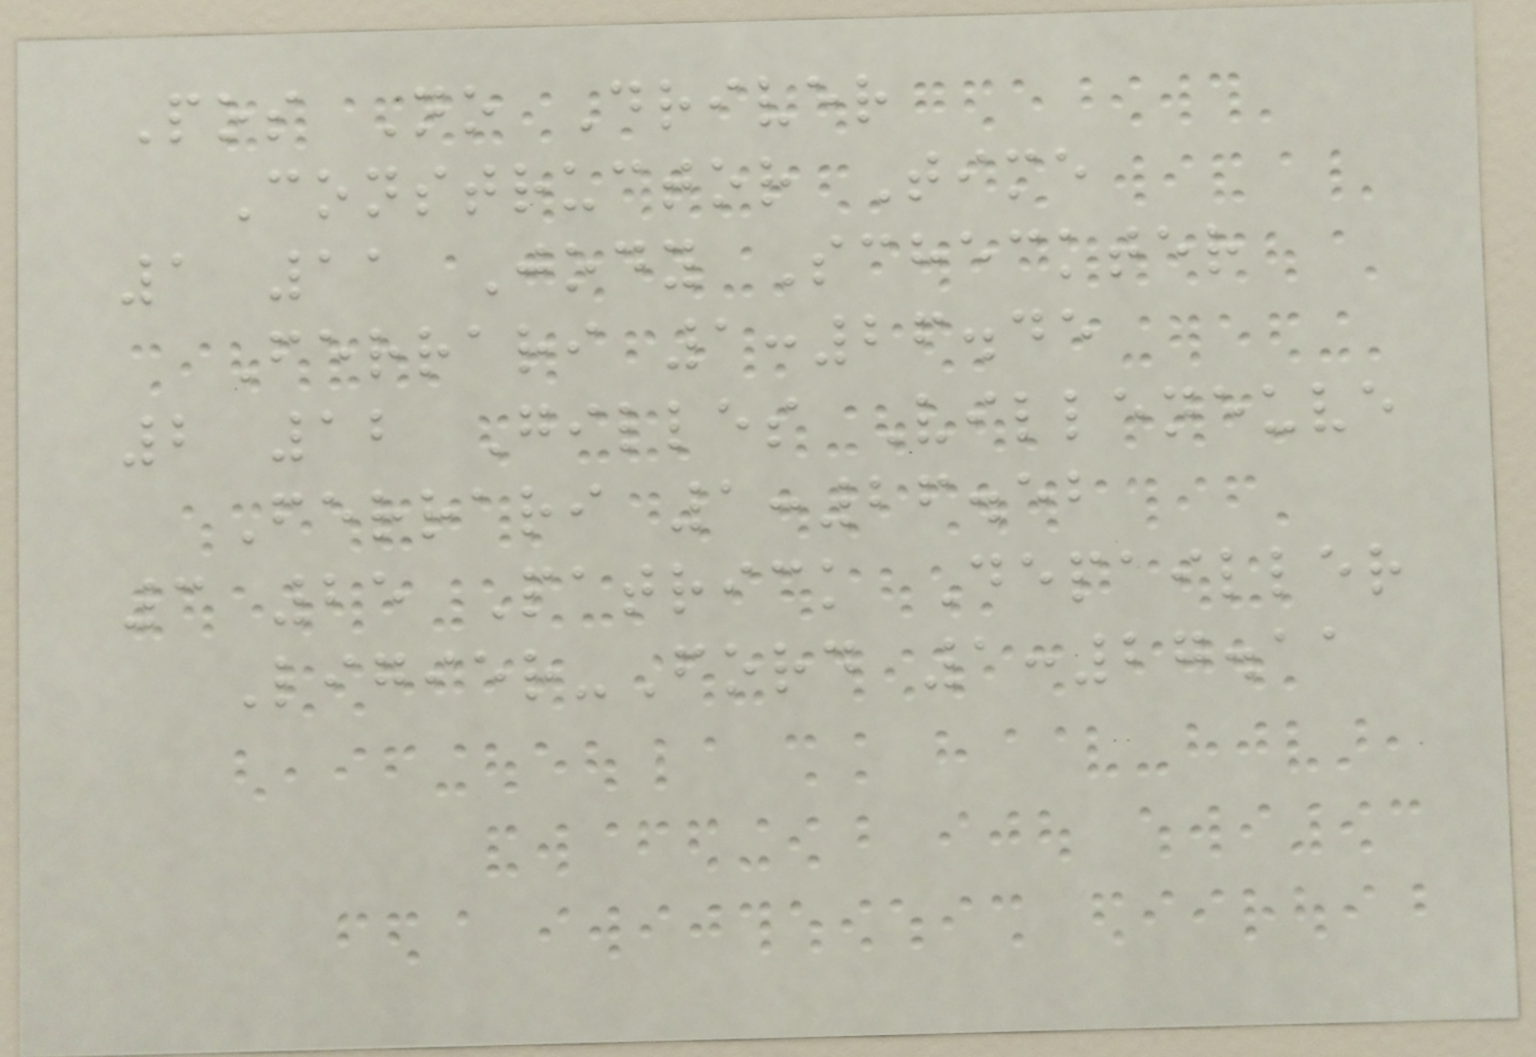Pos No Driver
Constructor Time
1 11 Jody Scheckter
Ferrari 1:26.45
2 12 Gilles Villeneuve
Ferrari 1:26.52
3 25 Patrick Depailler
Ligier-Ford 1:27.11
